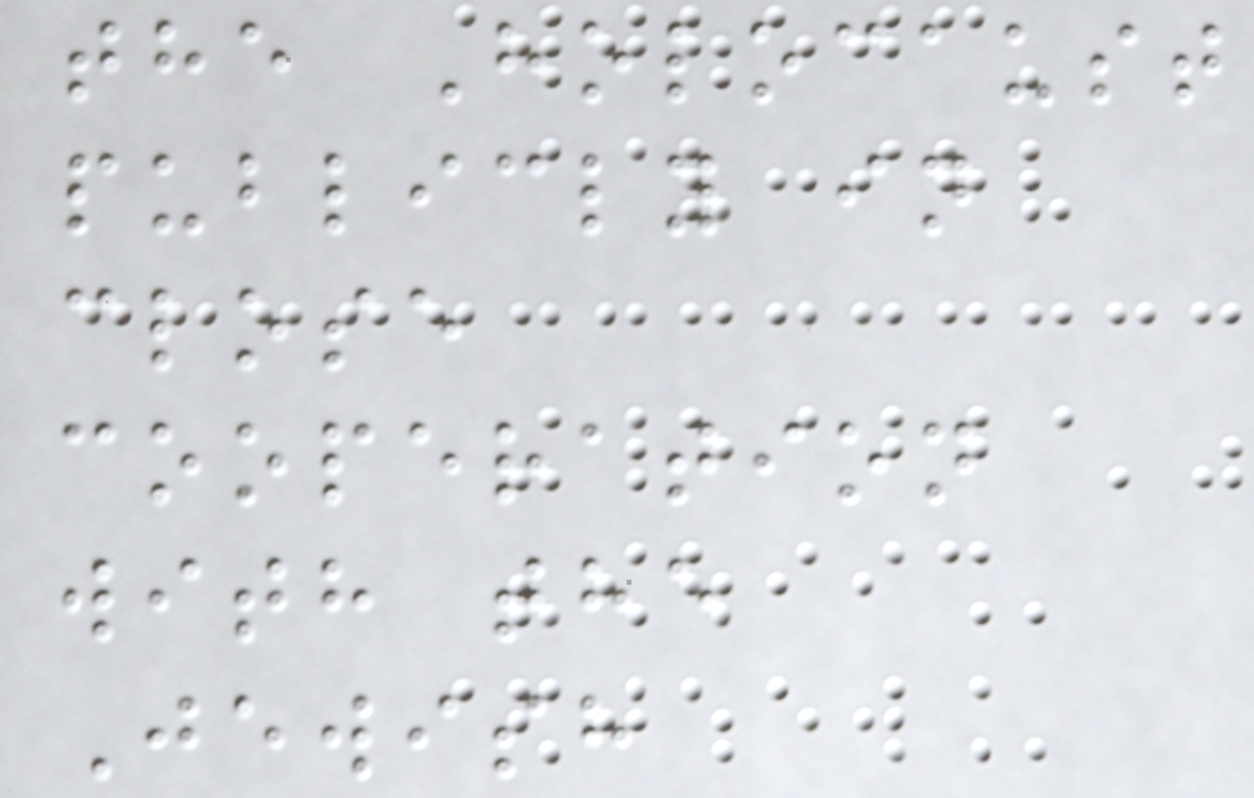the Holocaust
publicly in
close
cooperation
with the
Jewish
